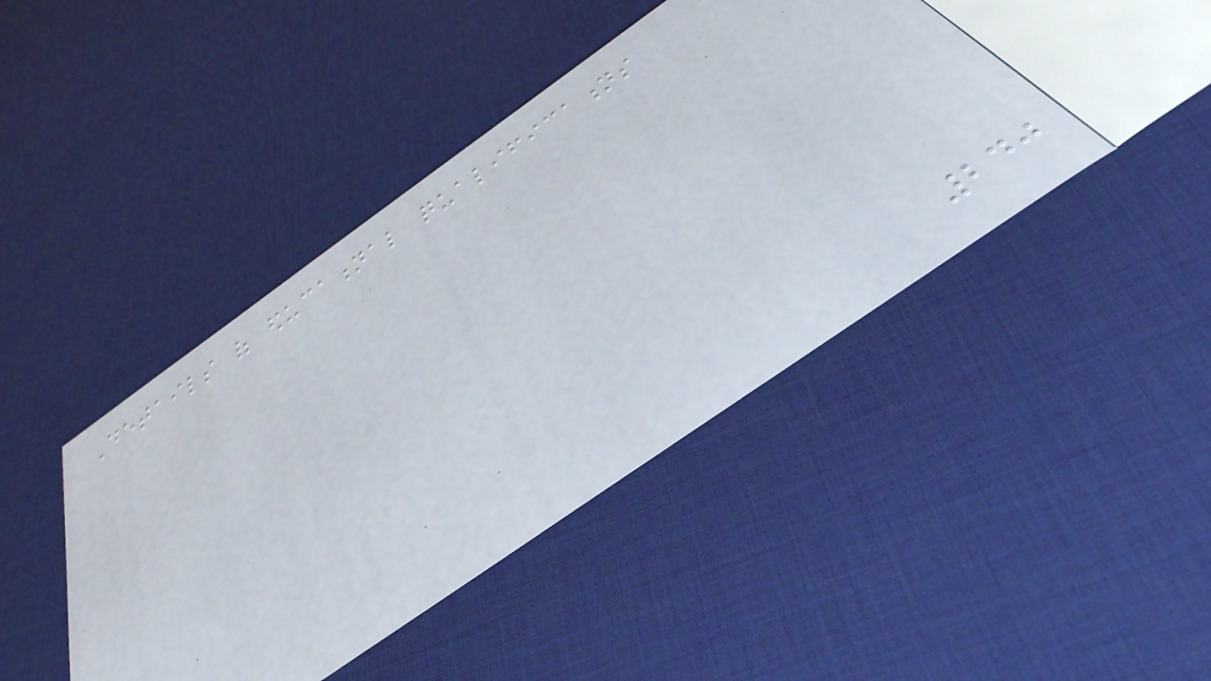Details of educational qualifications
240
